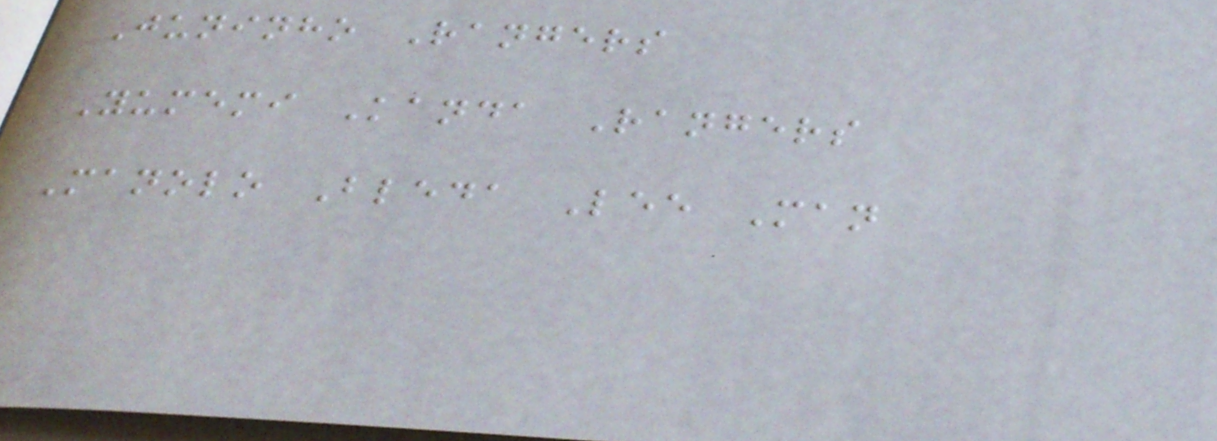Juninho Rangers
Yumemi Kanda Rangers
Manolo Bleda Lee Man
